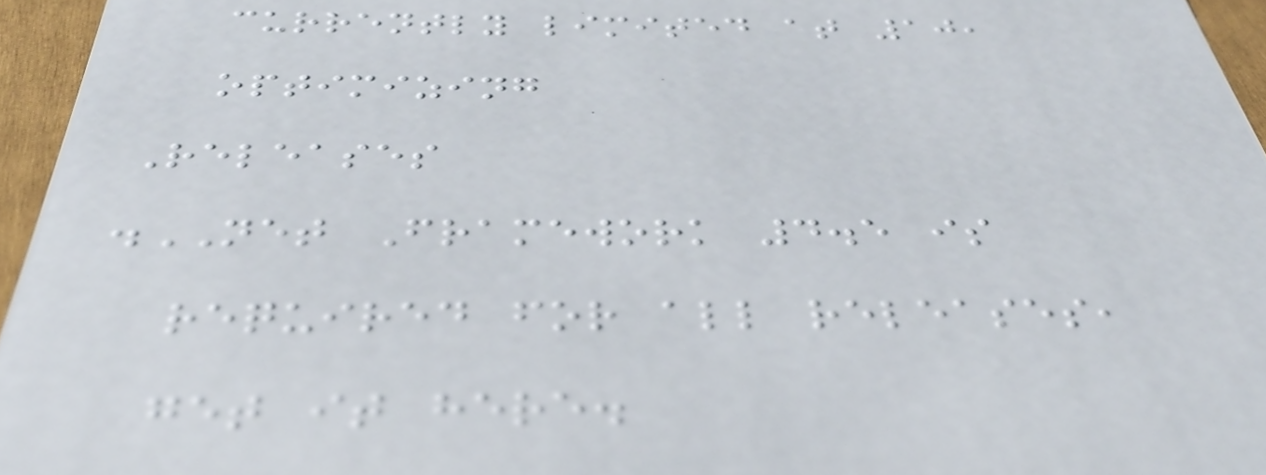currently limited at 10,
optimizing
Releases
.NET Framework 4.5 is
required for all releases,
get it here.
